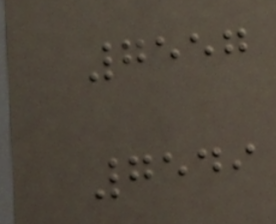7557
7549
